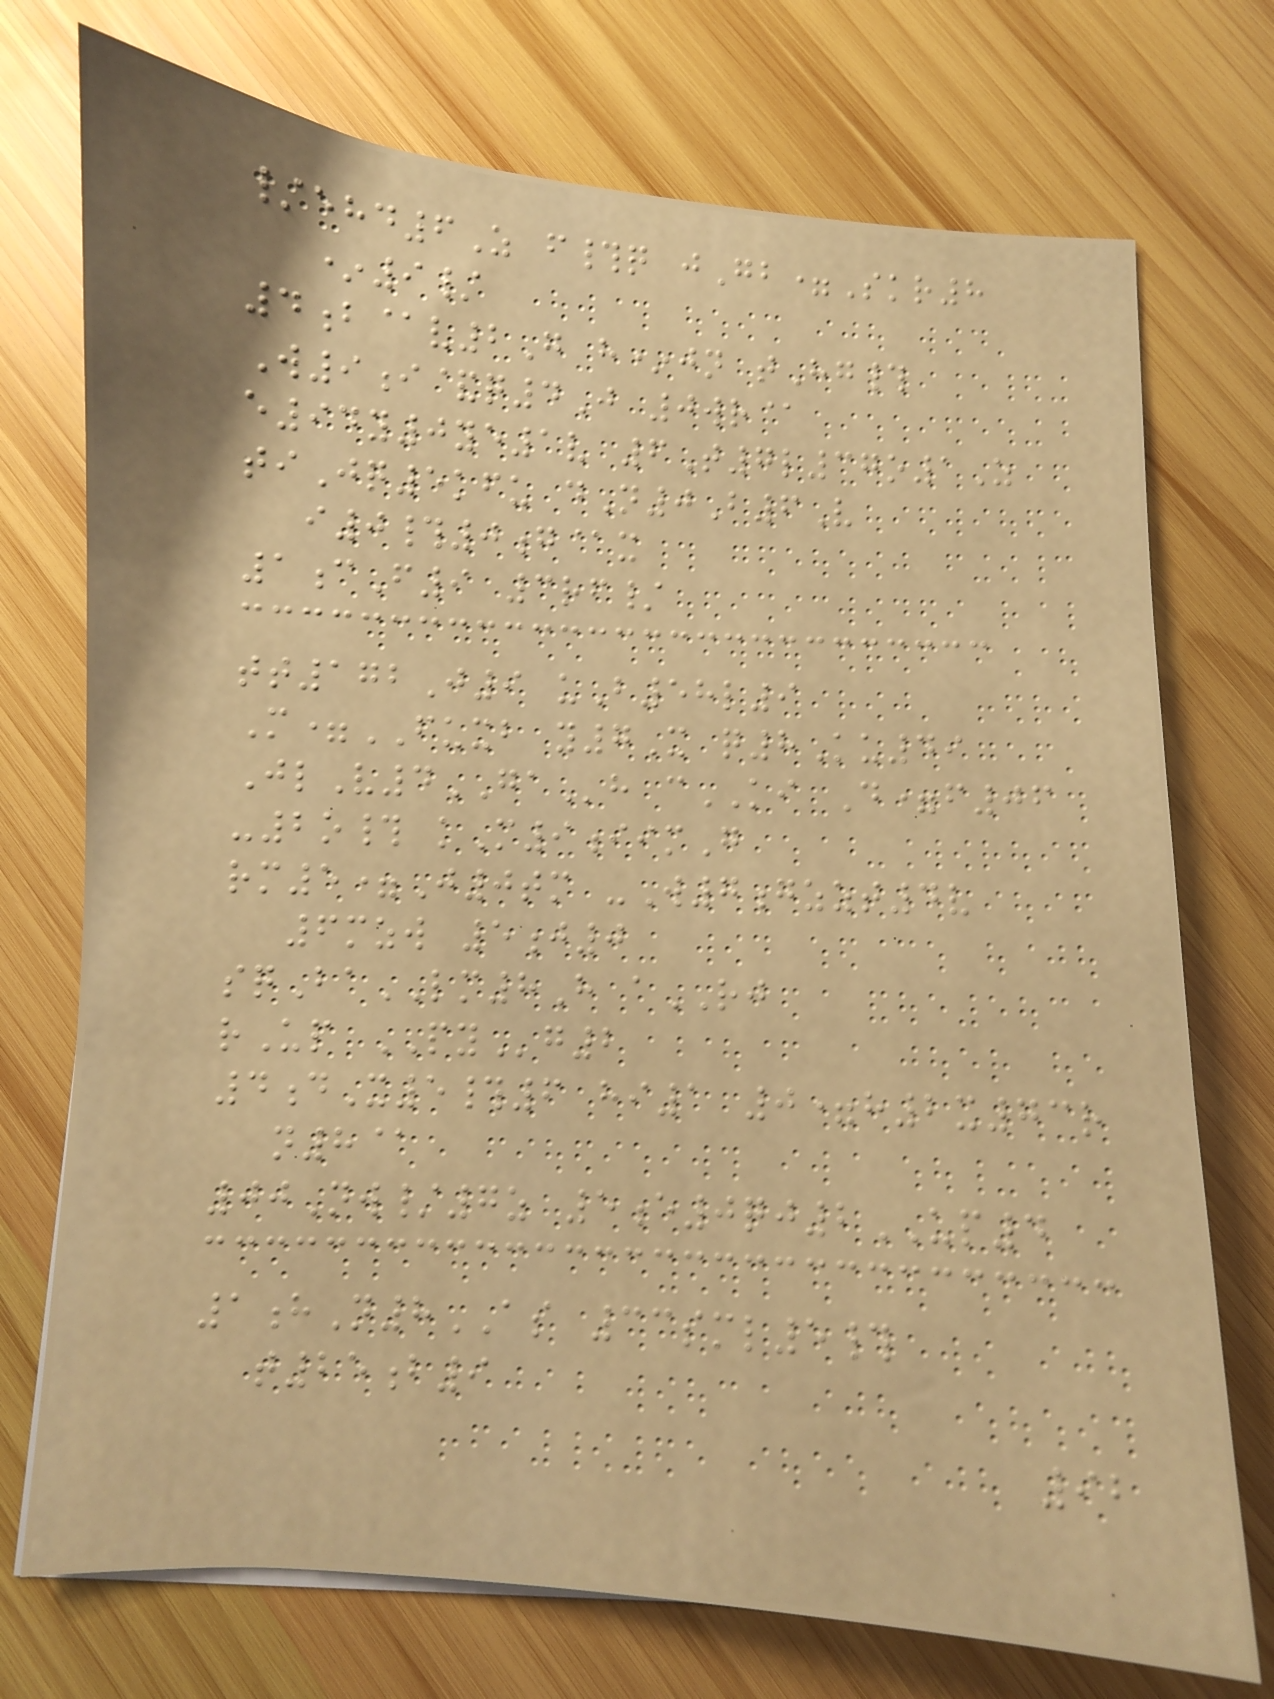/ehd6Z f#q jGb=Skr8
*9/
4b@v2G h*jn tHg#
W9i&q4J 0wr@
e94y0ye1v 6T7l37o1Z
tiJq5kfu dN0B6V
i0#0g@x
1cF9 3rf/
tt172J9 uB58l9
M=FUXB y7X q8Ku49
JlV4GAh cKI D=f06
-2o# kM9iimG
rm5=J0tm -W7gzzt4v
6mzw 5j0
sqBaLM8H aRJ
rUp PYg2
4dX5#6 hi1 0=h2x73r
n8@
00Nw/7z 5e0qj2UP4
1hN8AS 33sml5#
t25b9
92
